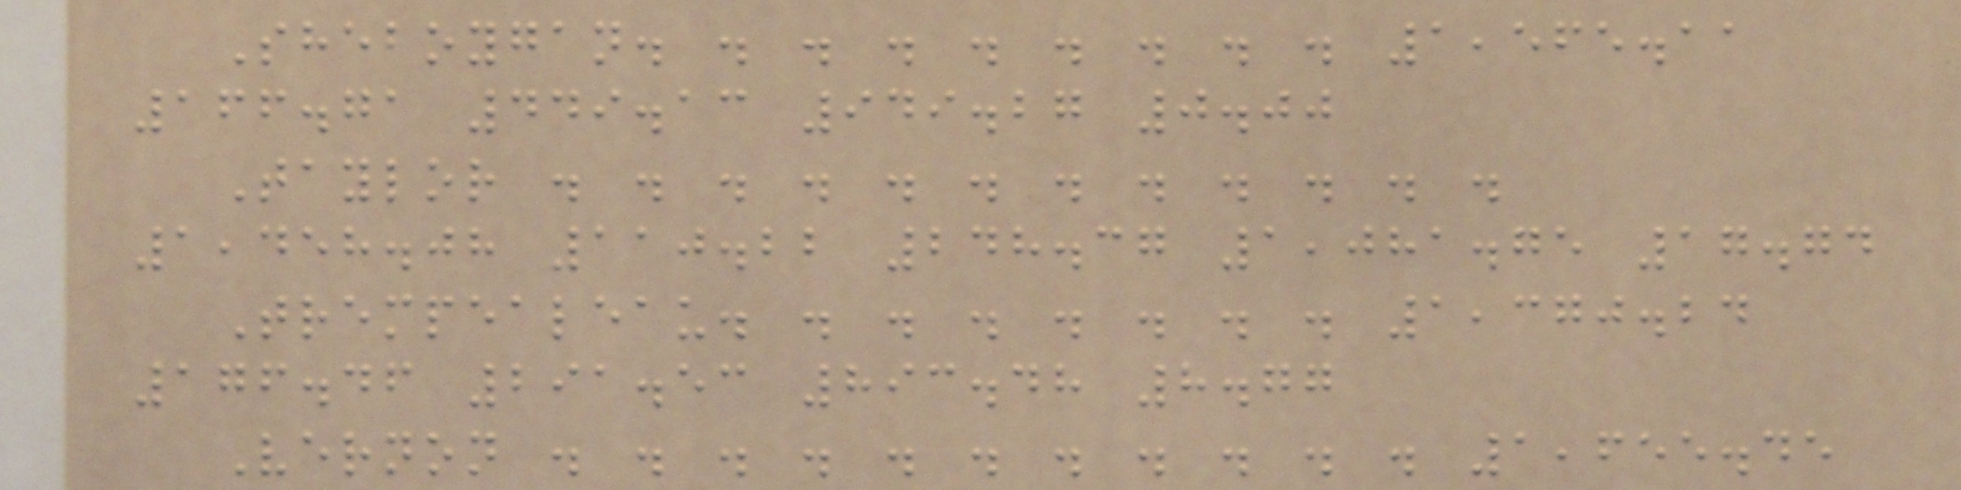Sheboygan. . . . . . . . . 1,565.11
166.71 449.13 949.27 0.00
Taylor . . . . . . . . . . . .
1,458.08 110.22 248.37 1,081.75 17.74
Trempealeau. . . . . . . . 1,370.24
176.46 291.53 893.48 8.77
Vernon . . . . . . . . . . . 1,655.45
